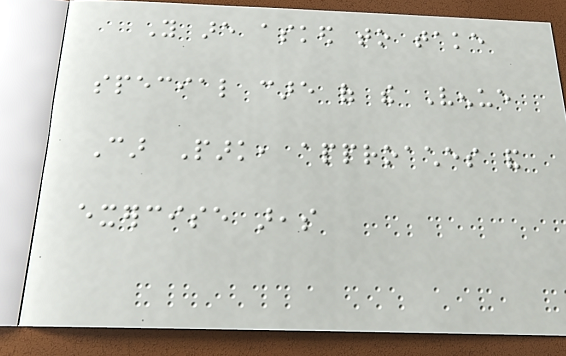You are asked to take
special care of the Venue
Car Park, approaches and
exercise areas
